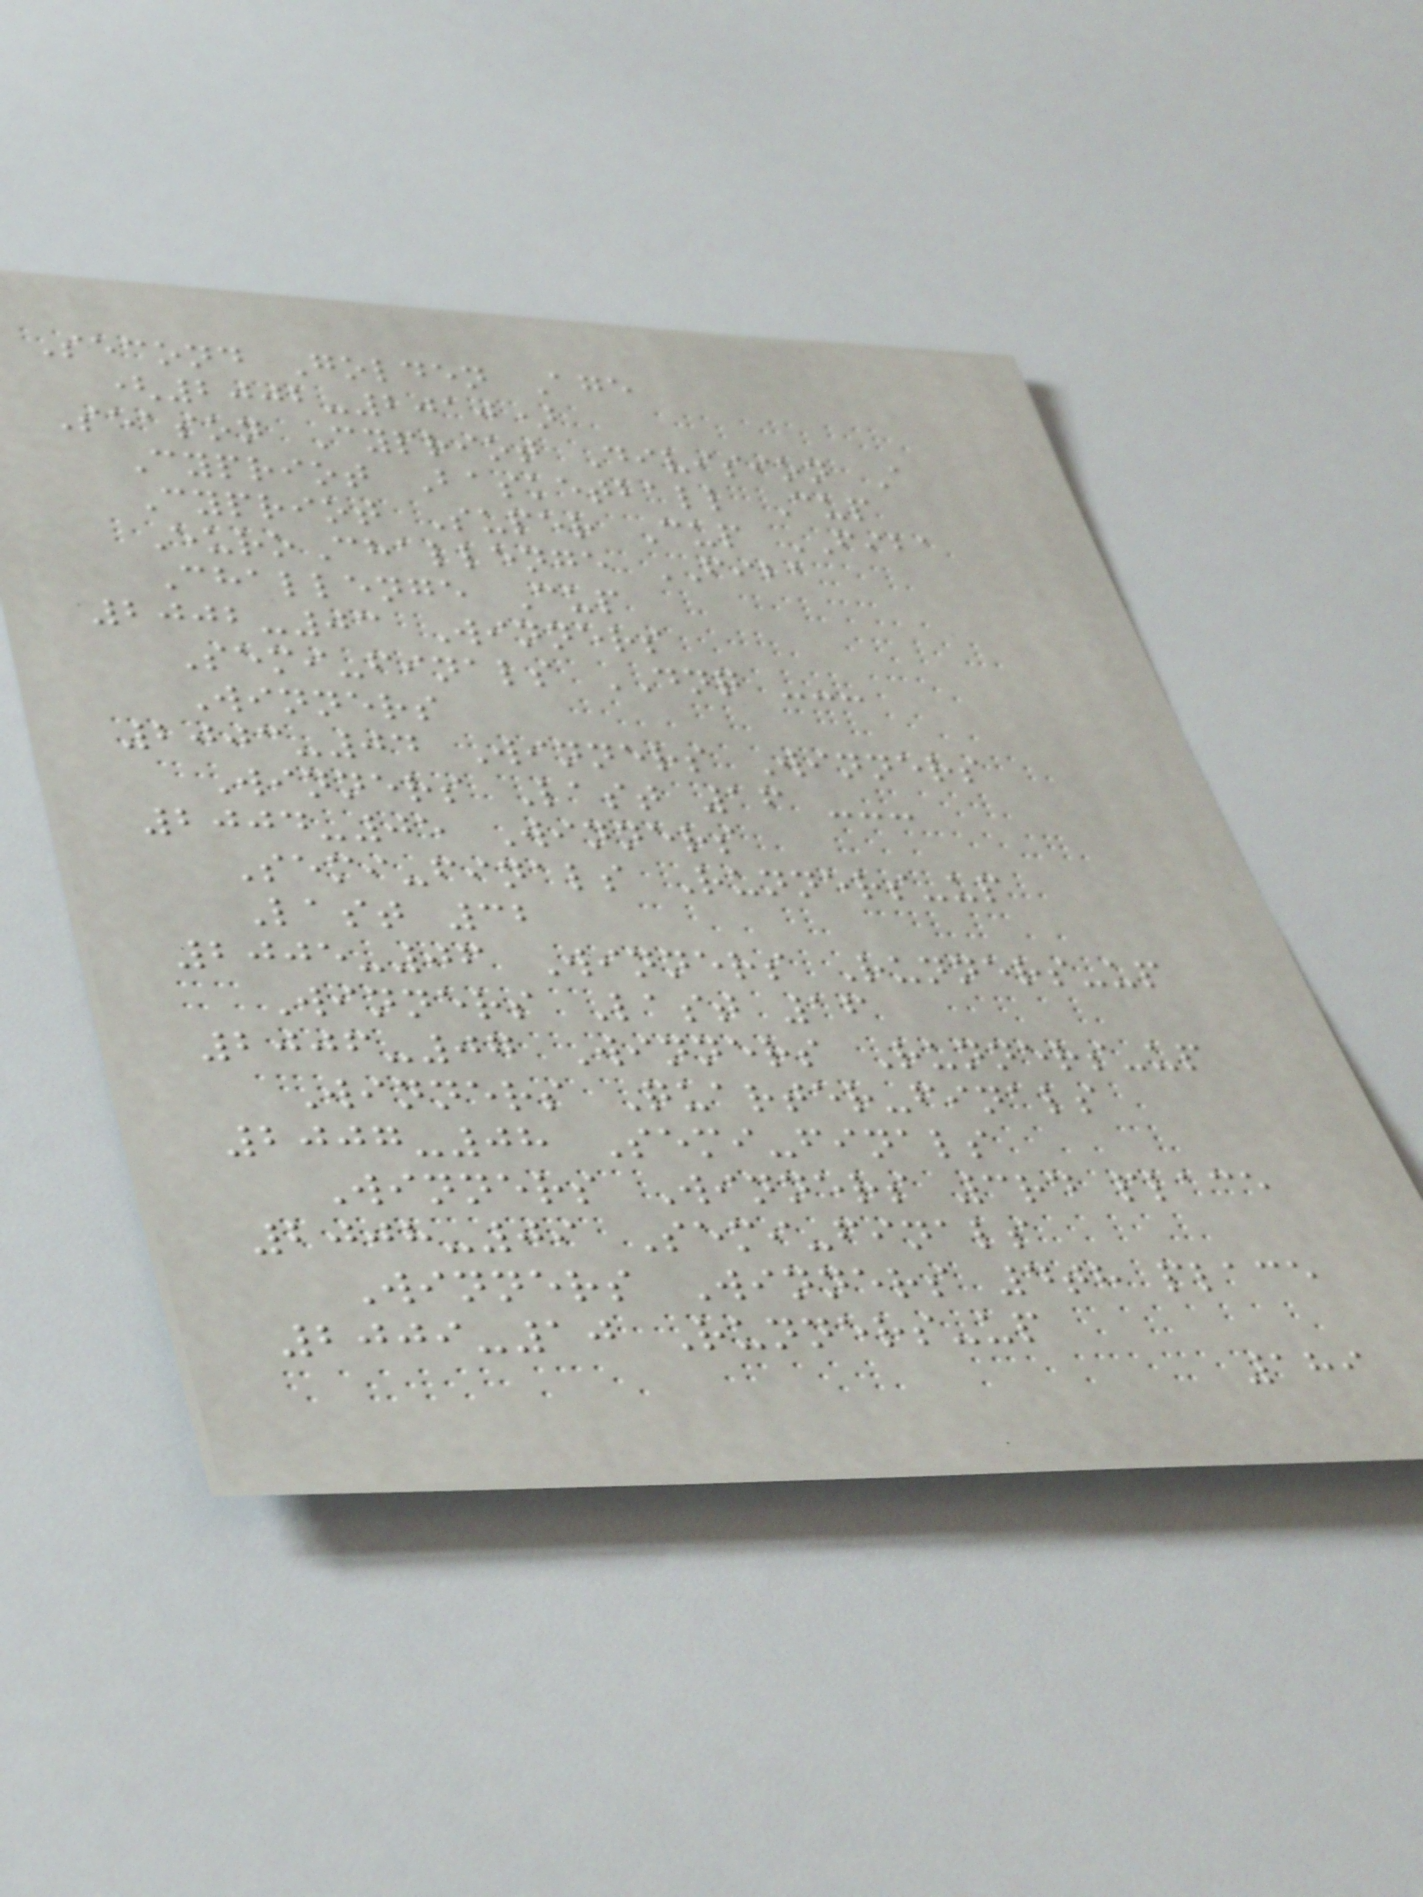Second Golden Age
(2002-2010)
Season Cypriot Division A
Cypriot Basketball Cup
Cypriot Super Cup FIBA
EuroChallenge FIBA
Challenge Cup
2002-03 Winners
Semi-finals DNQ ---
Winners
2003-04 Winners Winners
Winners Last 16 ---
2004-05 Winners
Semi-finals Runners-up
Last 32
2005-06 Winners Runners-up
Winners Last 16
2006-07 Winners Runners-up
Winners Quarter-finals
2007-08 Semi-finals
Winners Winners 3rd place
2008-09 Semi-finals
Winners Winners 4th place
2009-10 Runners-up
189
